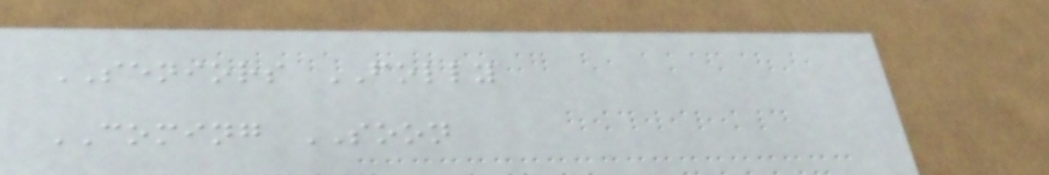SENIORS FOLLY
COMING SOON
